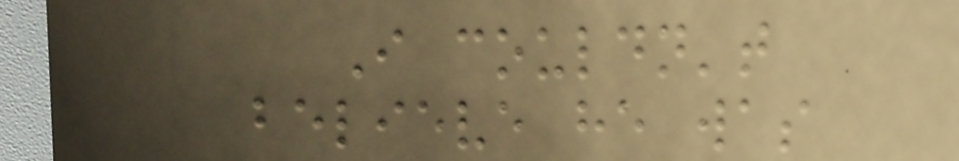I couldn't
believe he was
